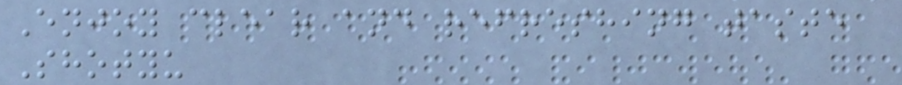Enjoy clear and refreshing taste
Shotyu
